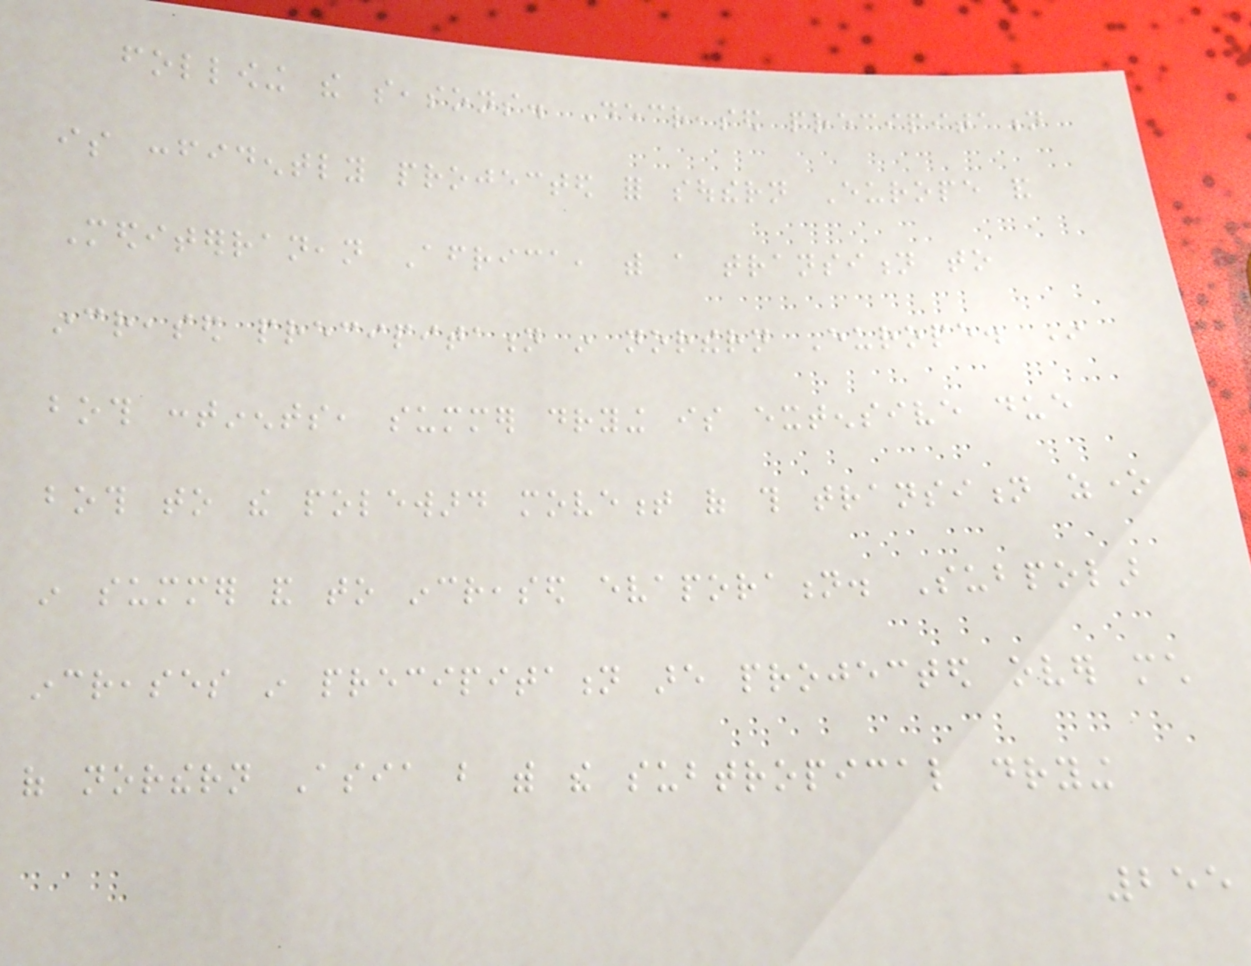following the seasons. Decreased precipitation
is confidently projected for southern Europe and
Mediterranean Africa, with a transition to
increased precipitation in northern Europe. In
both continents, summer drying is extensive due
both to the poleward movement of this transition zone
in summer and to increased evaporation. Subpolar
increases in precipitation are projected over much
of northern Asia but with the subtropical drying
255
